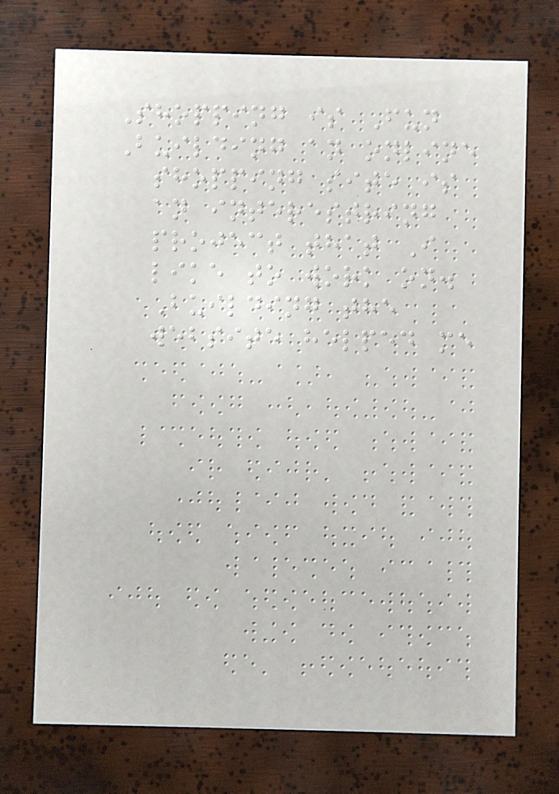Shopping is Fun
Building an online
shopping site is
an interestring
project that I
like to work on.
Building the
website helped me
